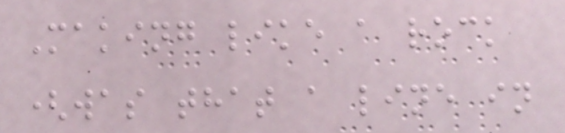Making like a rock
(was that a line in
